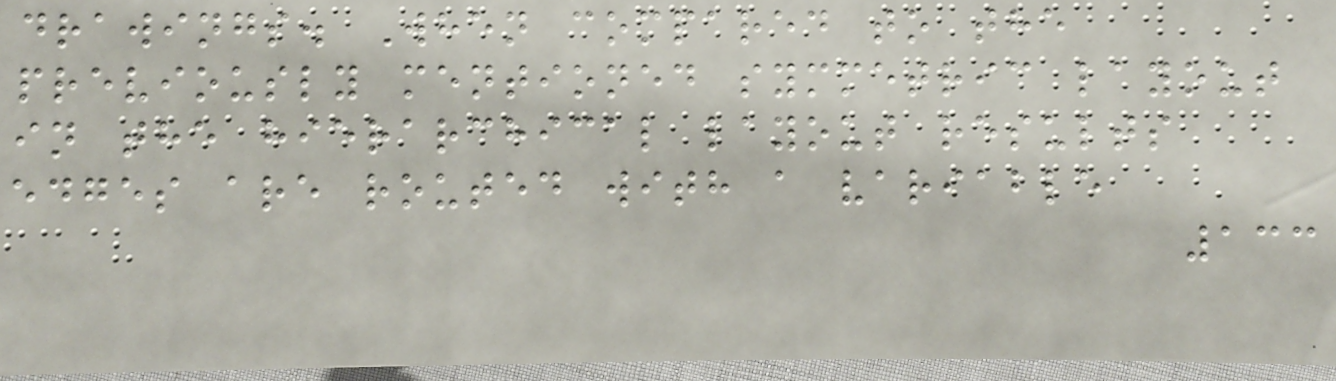drawings. When compared to the
previously mentioned symmetric layout
in the hierarchical layout results
edges are routed with a variable
133
